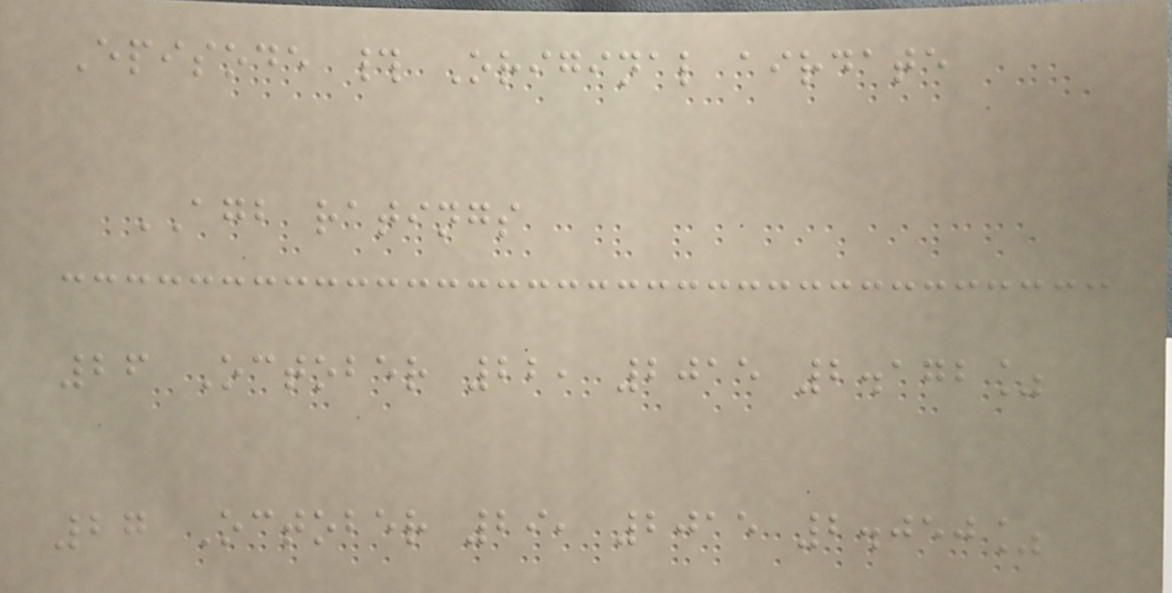Episode # Original airdate
AGB ratings
26 October 22, 2015 2.172%
27 October 29, 2015 2.050%
